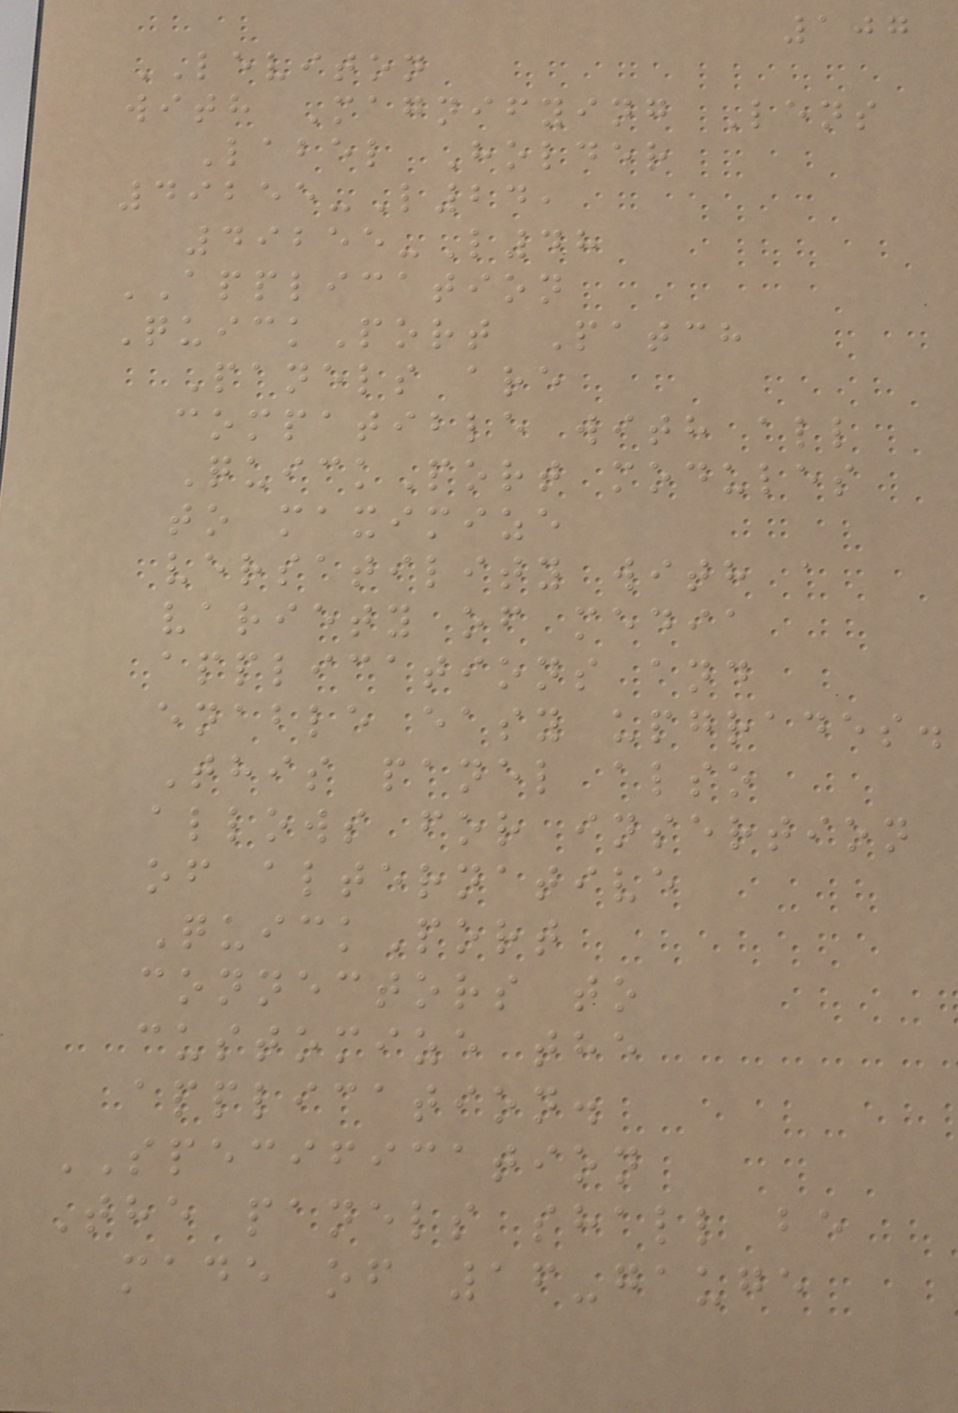107
LEVITON
with Magnifying Lens
Label Holder
49255-L24,
49255-L48
APPLICATION
QuickPort Patch
Panels are
compatible with all
QuickPort modules
to maximize
versatility with a
variety of media
applications and
enable easy upgrades.
This panel also
allows for insertion
of alternative
QuickPort
connectors to
customize the
application.
SPECIFICATION
The panels shall be
made of 16-gauge
